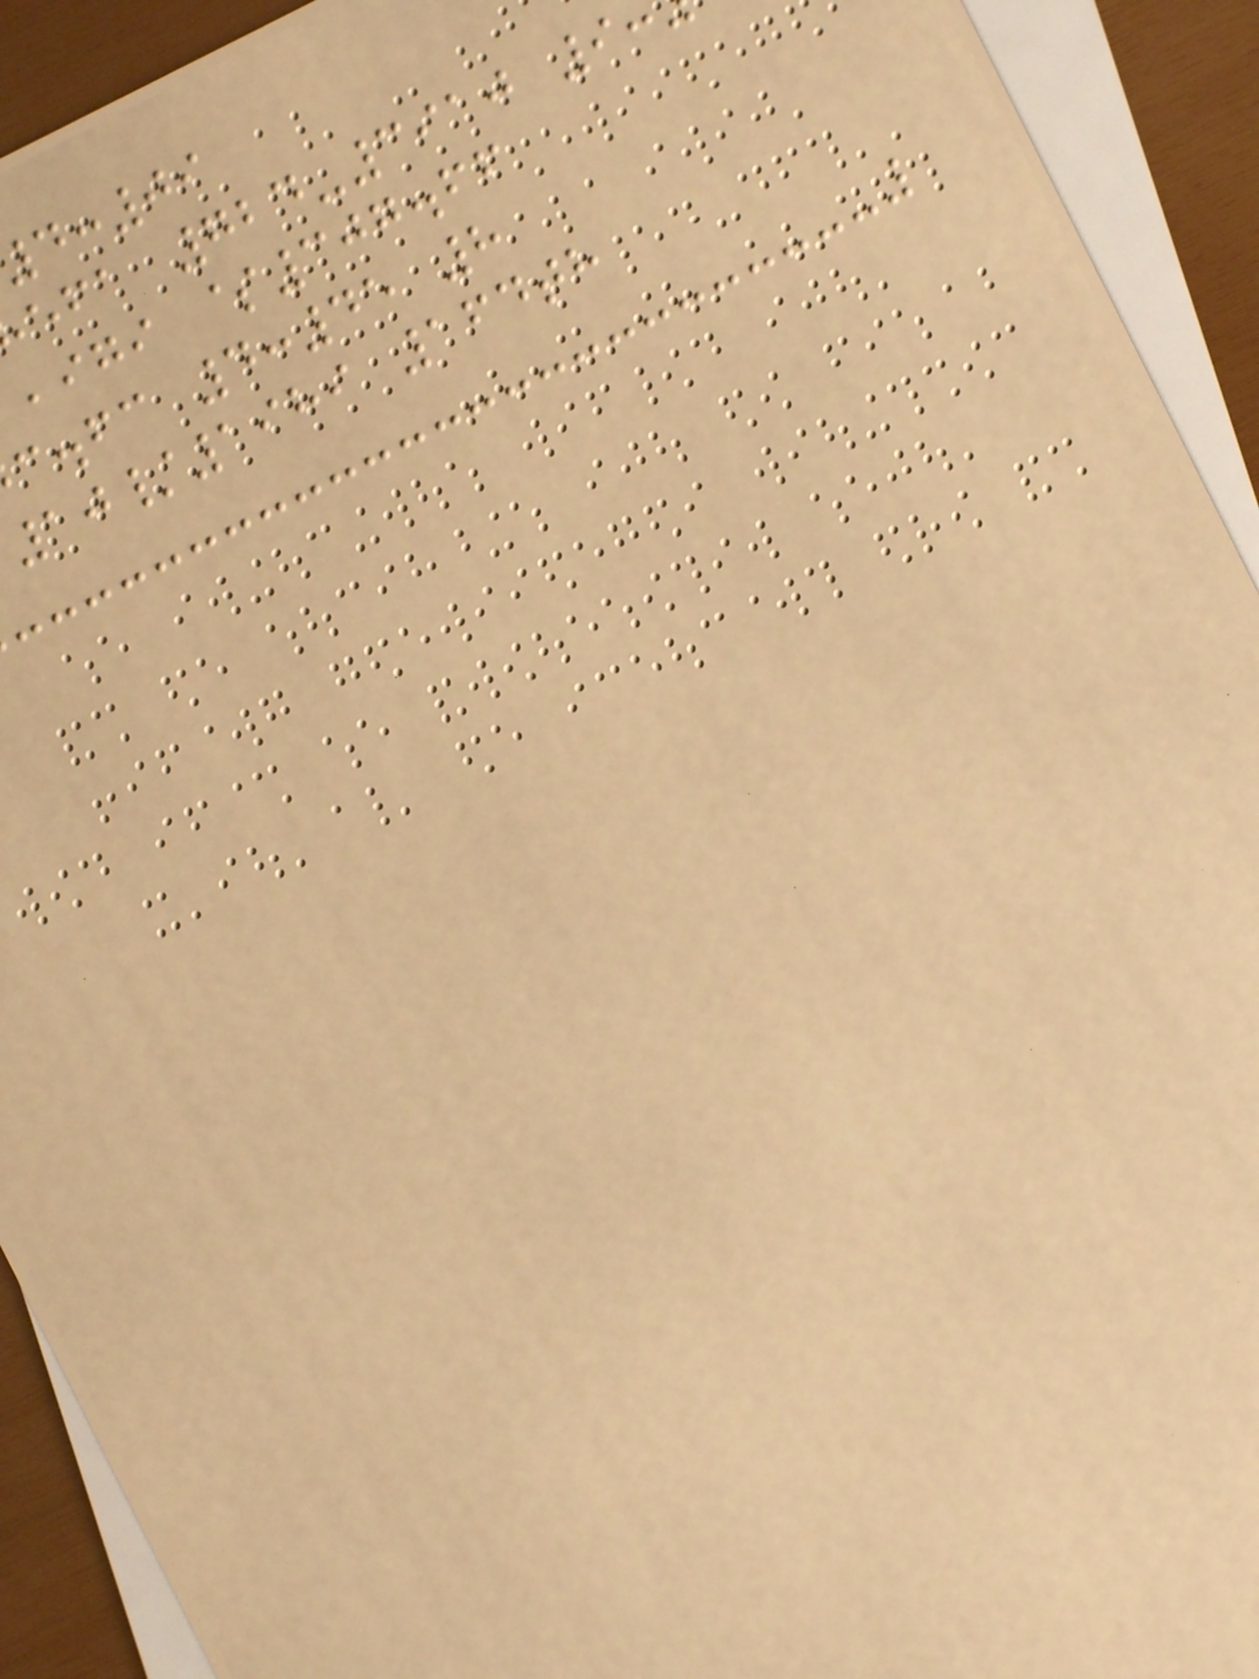:09
efa 724-3910 9
,igi $307.66
c.fc 4:45 8
10/1989 164th
